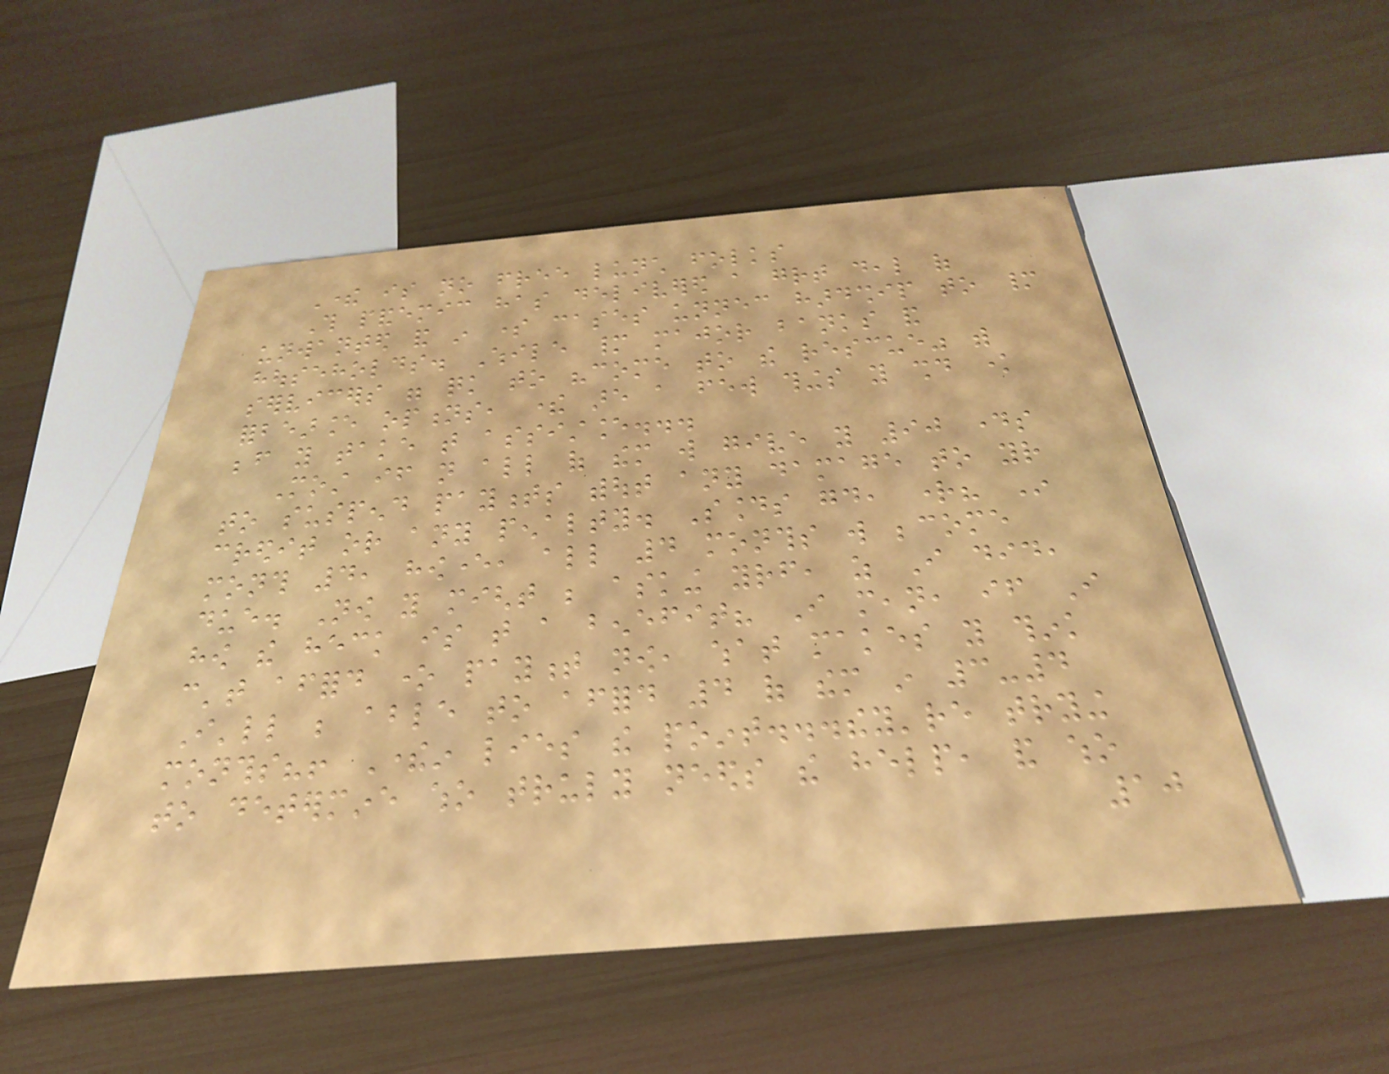There is no free lunch folks
This pandemic has delivered a great deal of
unwanted and in some cases unnecessary hardship to many
households. While many major banks and
servicers were quick to "come to the rescue" with
forbearance options, there are a few things you should know
before you take that assistance...
Most if not all of them will give you 90 days
to suspend payments without any damage to your
credit or any penalty. Sounds good, right? In
month 4, however, all 4 months will become
due. Now you might be asking yourself, as I did,
how the heck is that a benefit? I mean, if I
can't afford one payment now, what makes you think
I'll be able to afford 4 of them in 3-4
months?! Therein lies the point...they're trying
to determine who truly needs the help, and who
10
